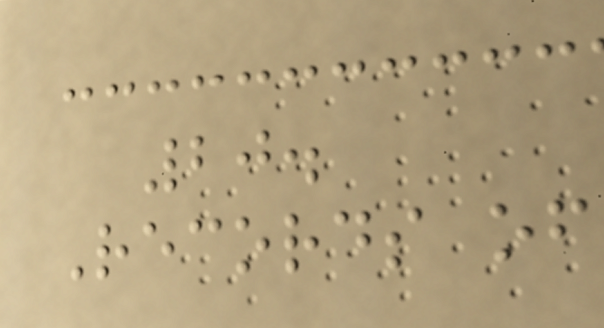20.
Records of
